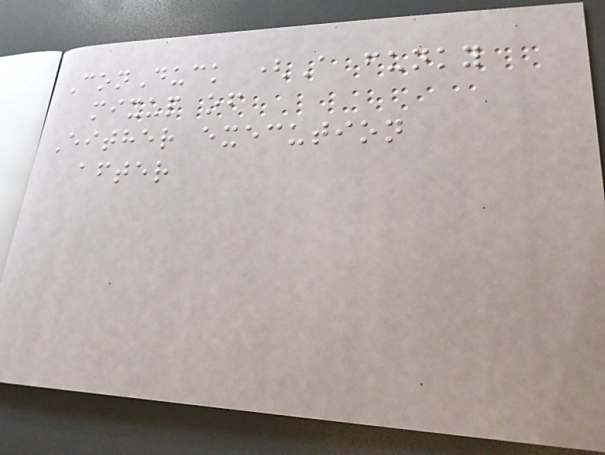ConDuck (A funky
mixup of
Either execution
after
